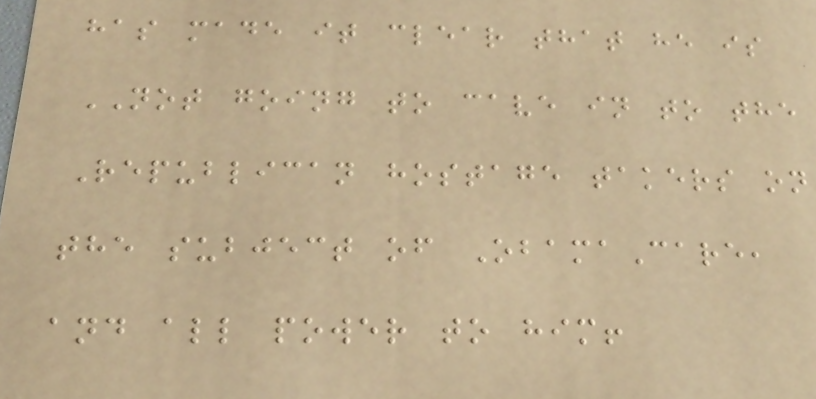has made it clear that he is
NOT going to cave in to the
Republican hostage takers on
the subject of ObamaCare,
and all power to him!
